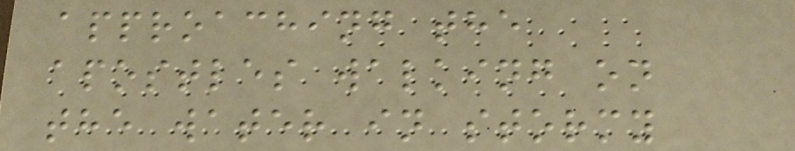approaching the
apostles walking on
the water in stormy
